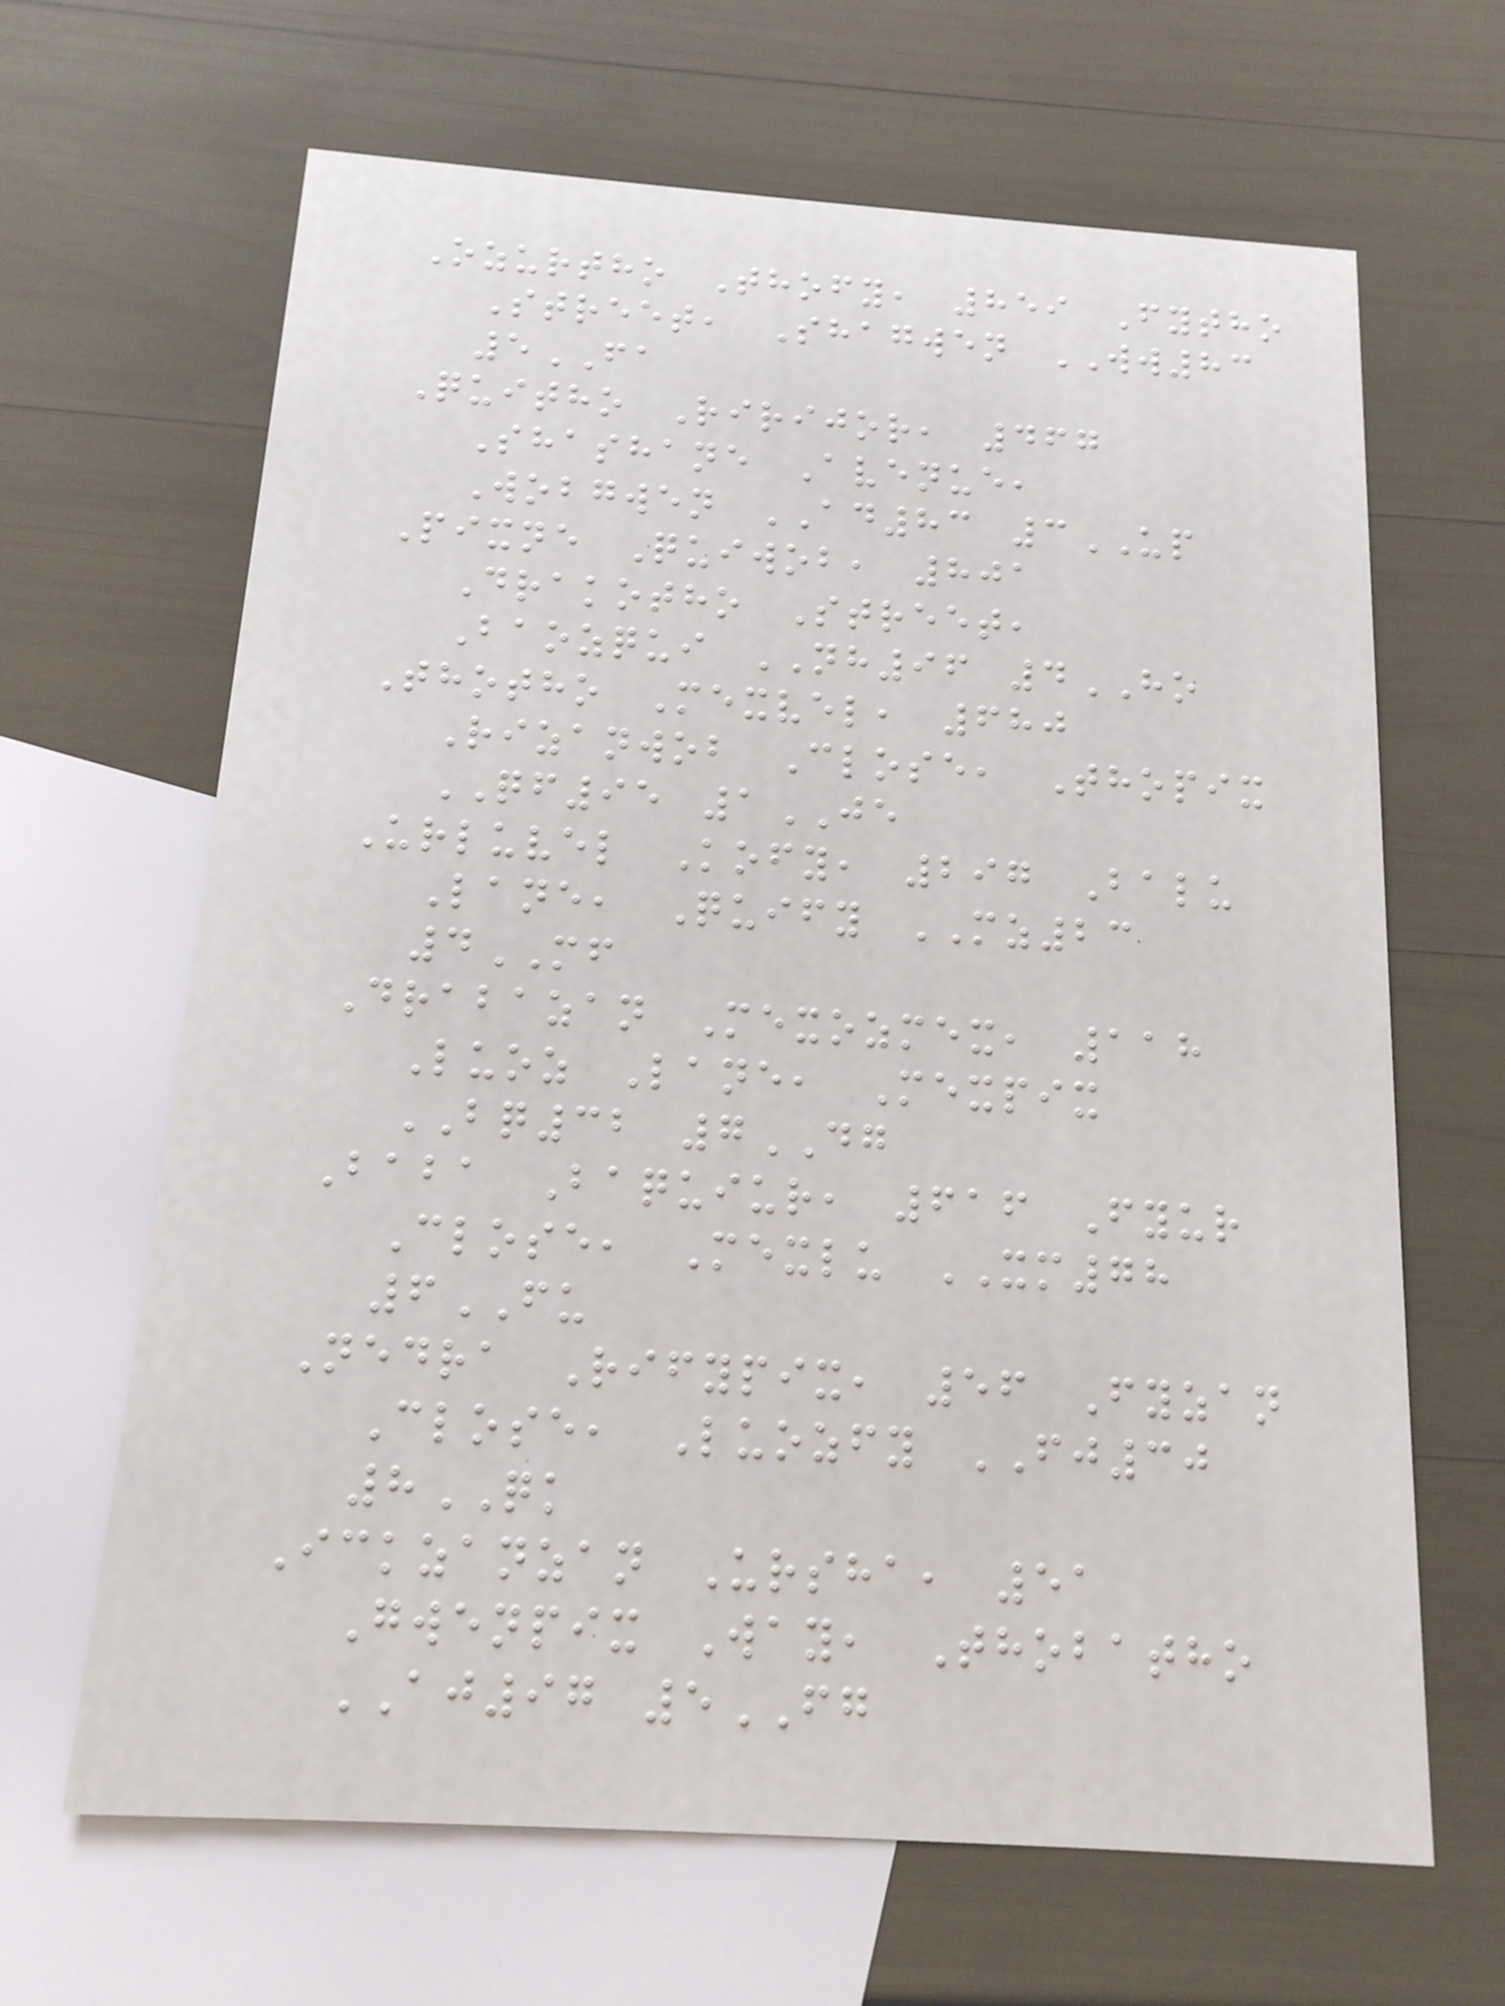Ozurtho Thofy, 859 Fytho
Street, Shagwen WW83
5FA
Quitho Ririjor, 467
Shashane Avenue,
Wobgwen AD83 3UP
Pixne Quiwob, 801
Drakotho Street,
Baozqui NH96 4HO
Thotho Mexvel, 680
Rizanwob Close, Thopix
QF95 1JE
Urluvel Kofy, 297 Balu
Lane, Quify MZ23
4MF
Drabazan Mexozmex, 118
Luoz Lane, Mexpix
BQ32 7DG
Baba Baquiur, 616 Fyur
Close, Mexlu XM78
6FU
Nedra Rifypix, 56 Fyzan
Close, Luozfy FJ30
8QK
Ickzanzan Ursha, 51
Gwenpix Way, Thobatho
AJ97 5FG
